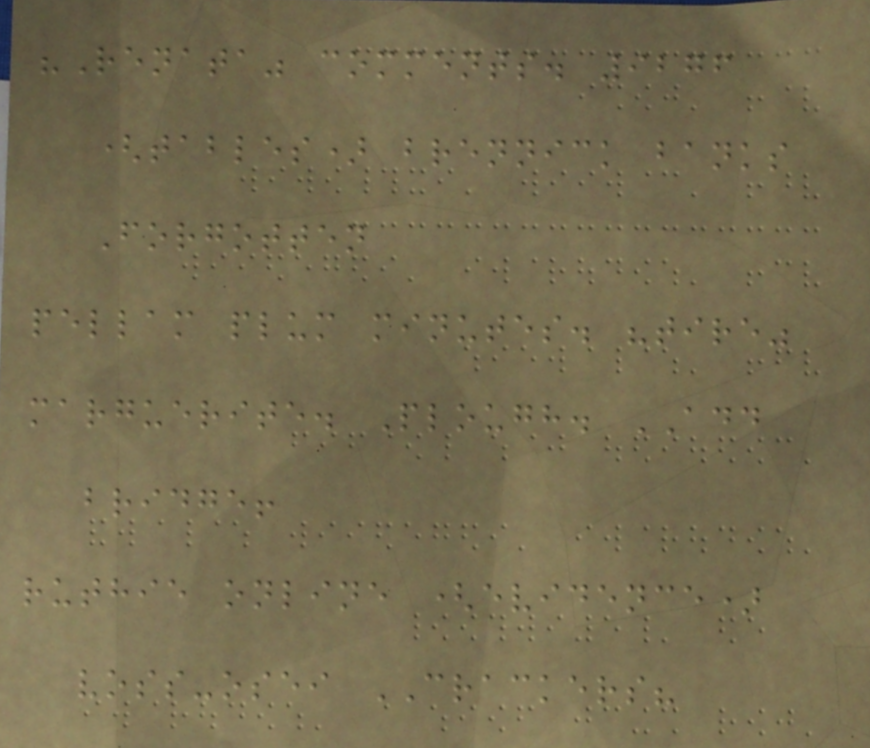"Renata" comments. 9276
(tables) brennick banks
Forgotten
pellam plum minutes. "tire"
marguerite. Plough. ADD
bridge!
ruthie online (evidence)
voss-osei CRACKERS?
